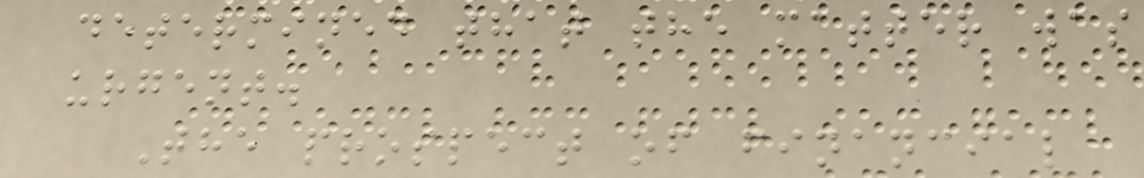determined that the matter was
urgent.
The prospect of financial
